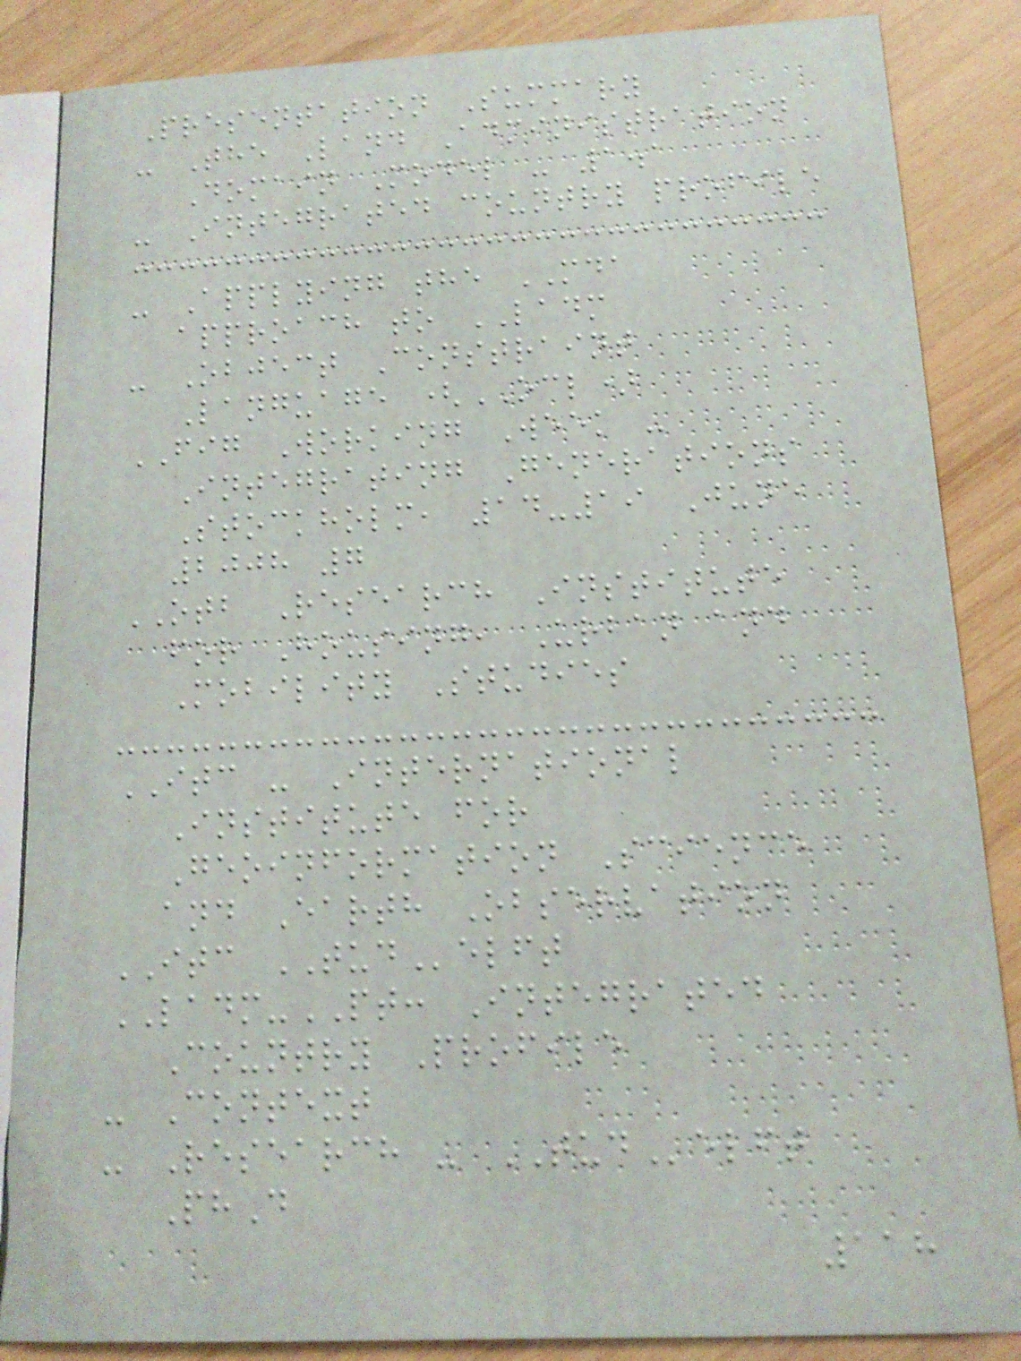Presentation Summary
- The Land Administration
Domain Model - 1.1
- Integrated country profile
- Applying the MDA
approach to LADM
- Object Constraint
Language (OCL)
FIG Working Week -
Integrating Generations
Stockholm, 14-19 June
2008 7
OTB Research Institute
for Housing, Urban and
Mobility Studies
ITC - International
Institute for
Geoinformation Science
and Earth Observation
ITC TUDelft
LADM-PT: Integrated
Country Profile
- Context
- Research - TUDelft
PhD
118
